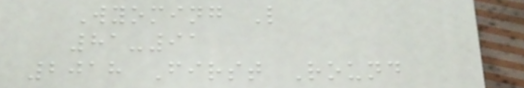Wyoming L
81-91
2018 First Round
